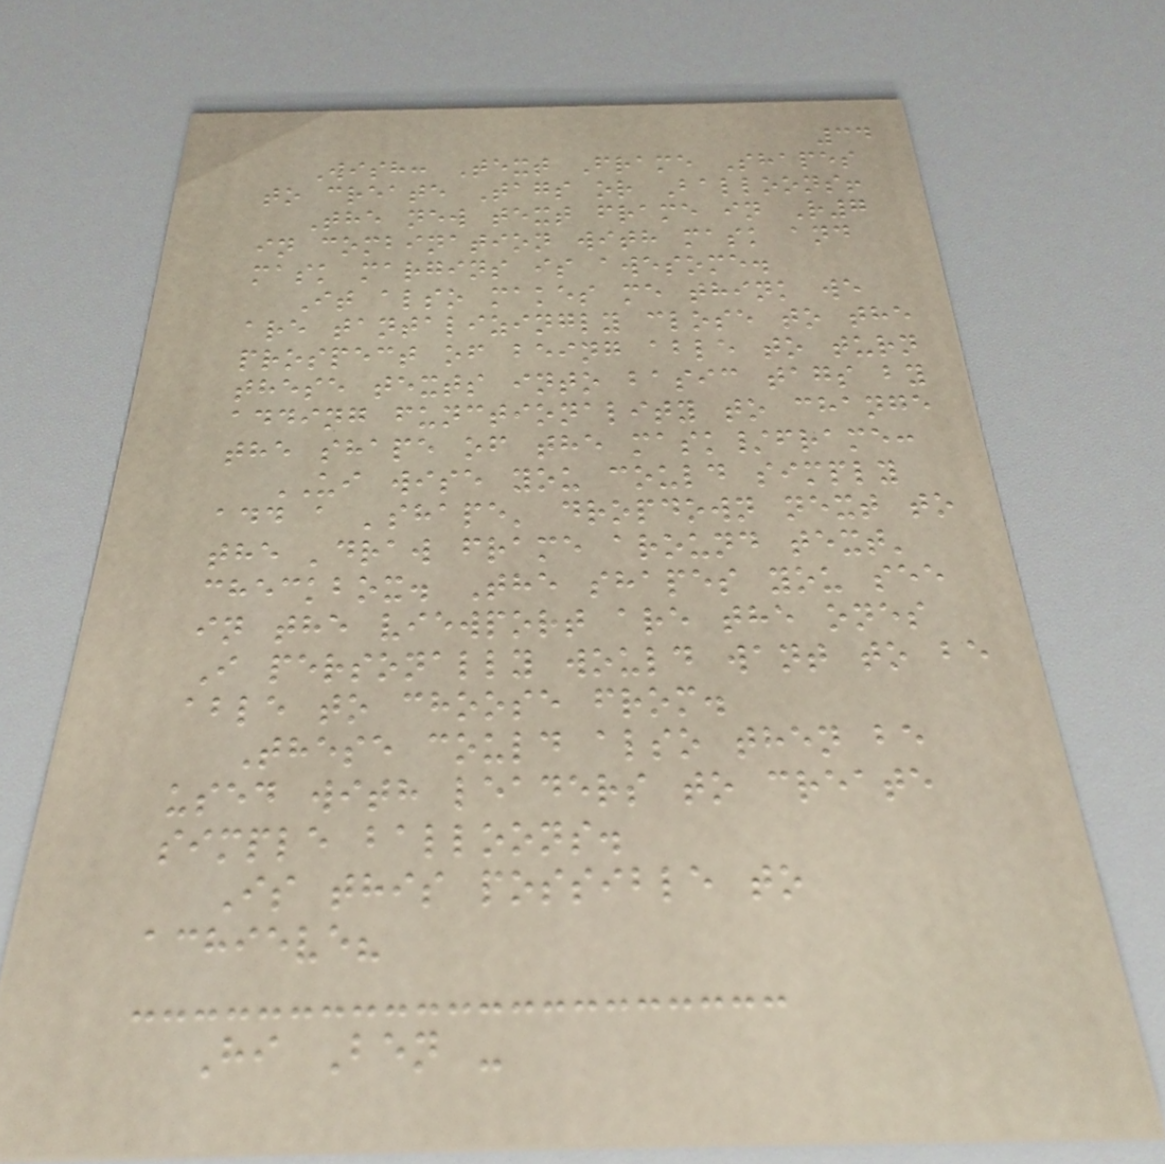34
Wish: Text Frame Shapes
to create Tags or Balloons!
The new text frame in R7
in combination with mask and
mask margins is awesome.
It also makes me think we
are tantalizingly close to the
prospect of being able to turn
these texts into basic tags by
adding functionality to change
the shape of the mask/frame:
UI wise you could simply
add a 'shape' dropdown next to
the 'draw frame around text'
checkbox. The shapes you see
in the viewport are the ones
I personally would want to be
able to choose from.
These could also then be
used with leaders to create
simple balloons.
Is this possible to
achieve?
Hi Ben -
